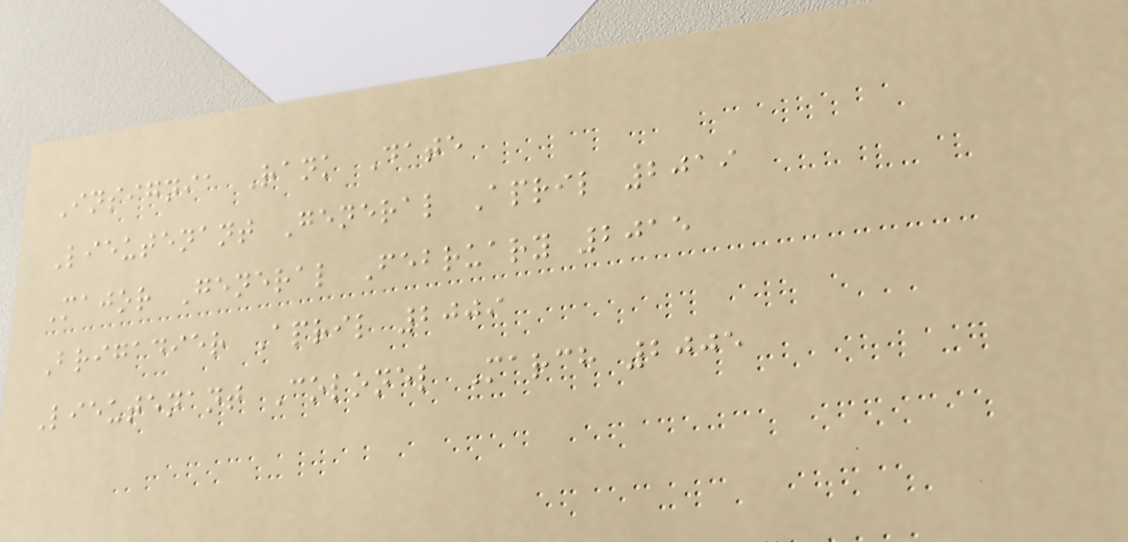Insignia Rank Date
Lieutenant General April 2019
Major General February 2015
Brigadier April 2009
Lieutenant Colonel March 2005
